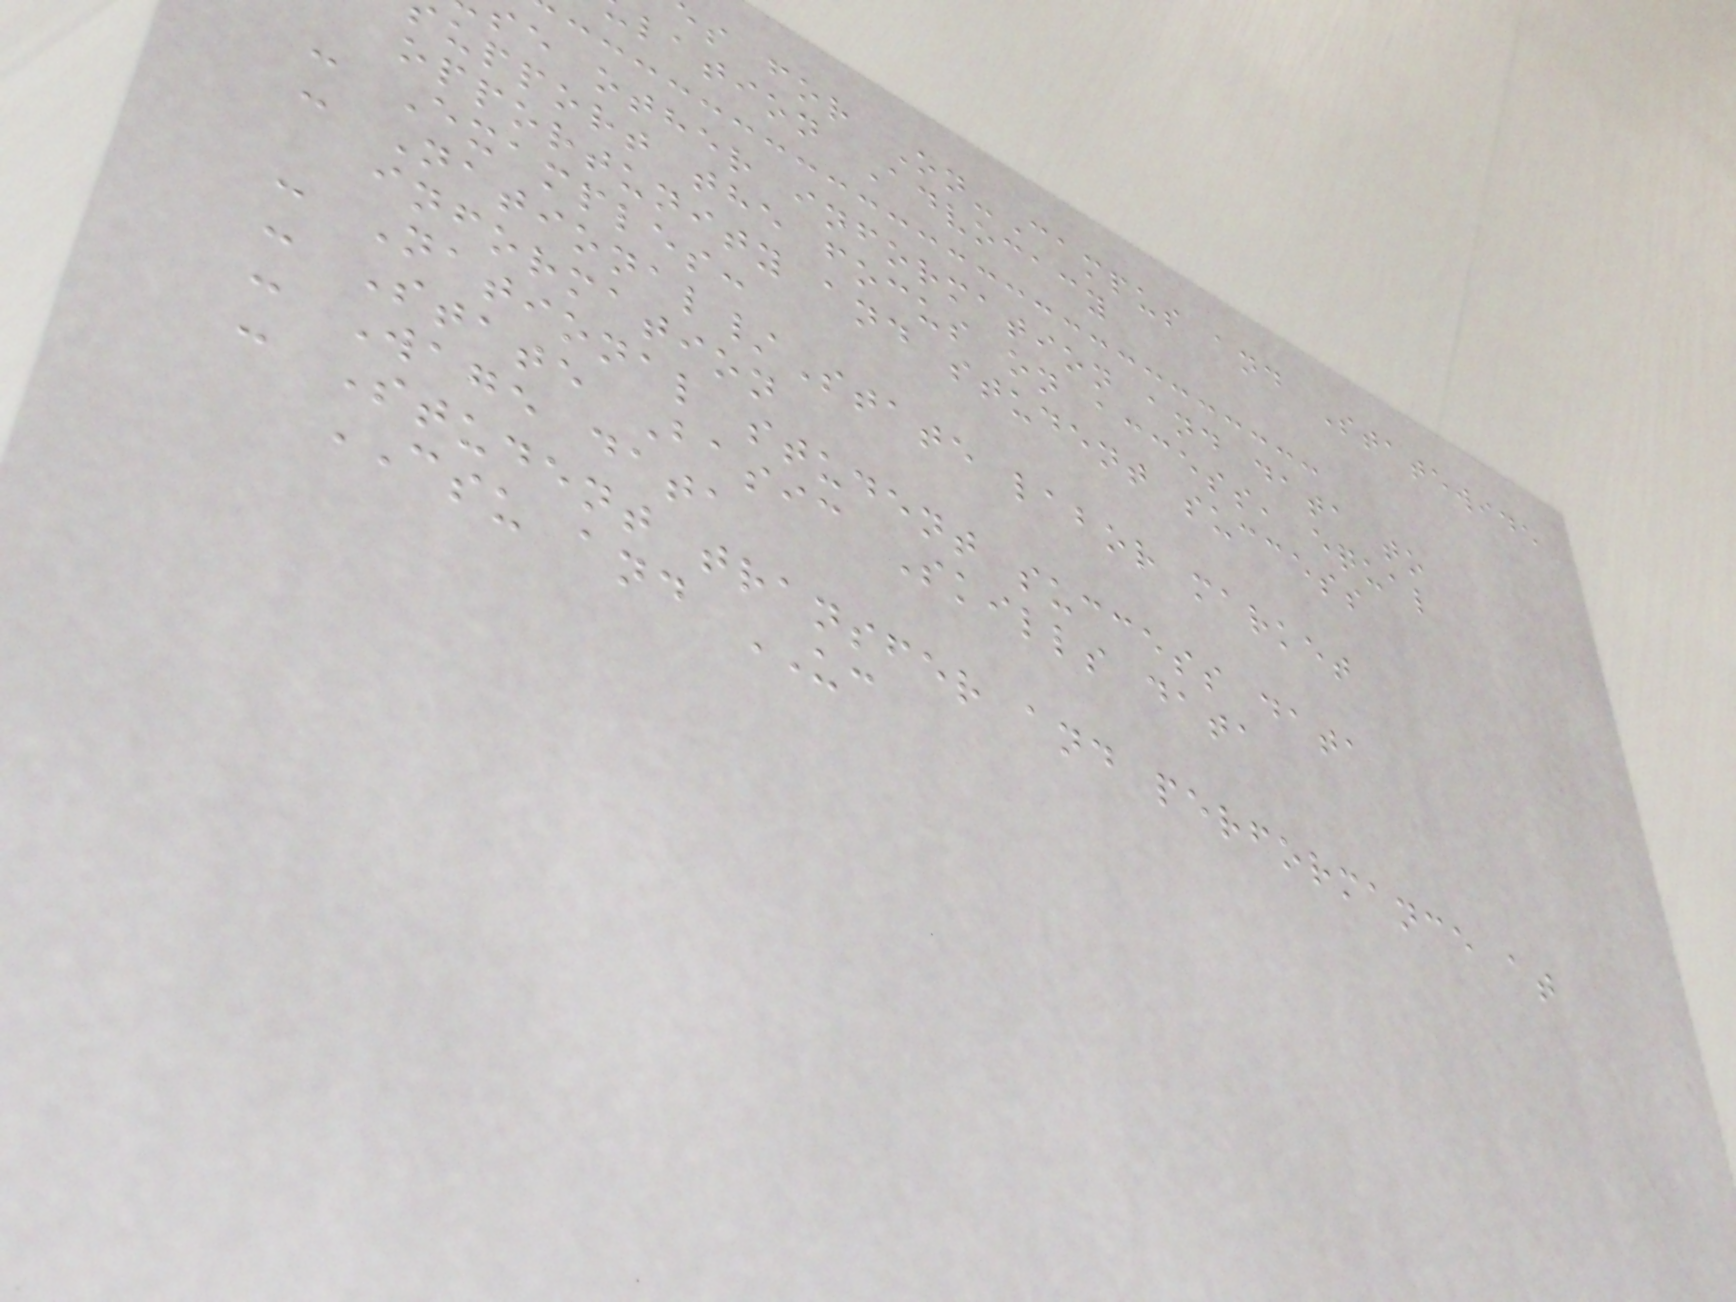s for On-Campus and Statewide
lation Advocacy
se other information and data to
upport the focus on access, equal
opportunity and student success
- Examples:
- National/State labor market
information
- National student success data
- State Basic Skills data
- Wage data
- Student transfer and performance at
CSU and UC
